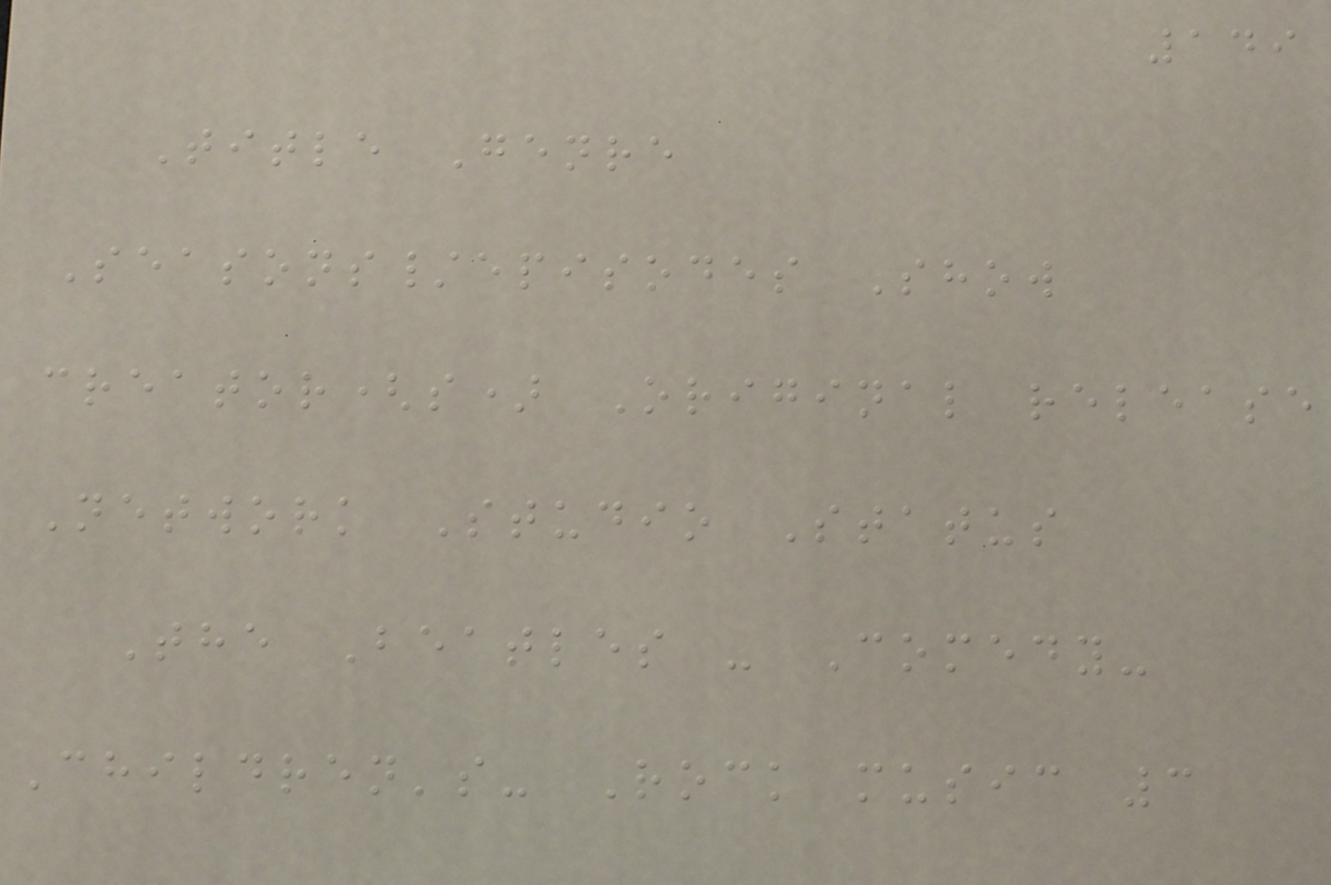149
Title Genre
Seasons/episodes Show
creator(s) Original release
Network Studio Status
The Beatles - Comedy-
Children's- Rock music 3
